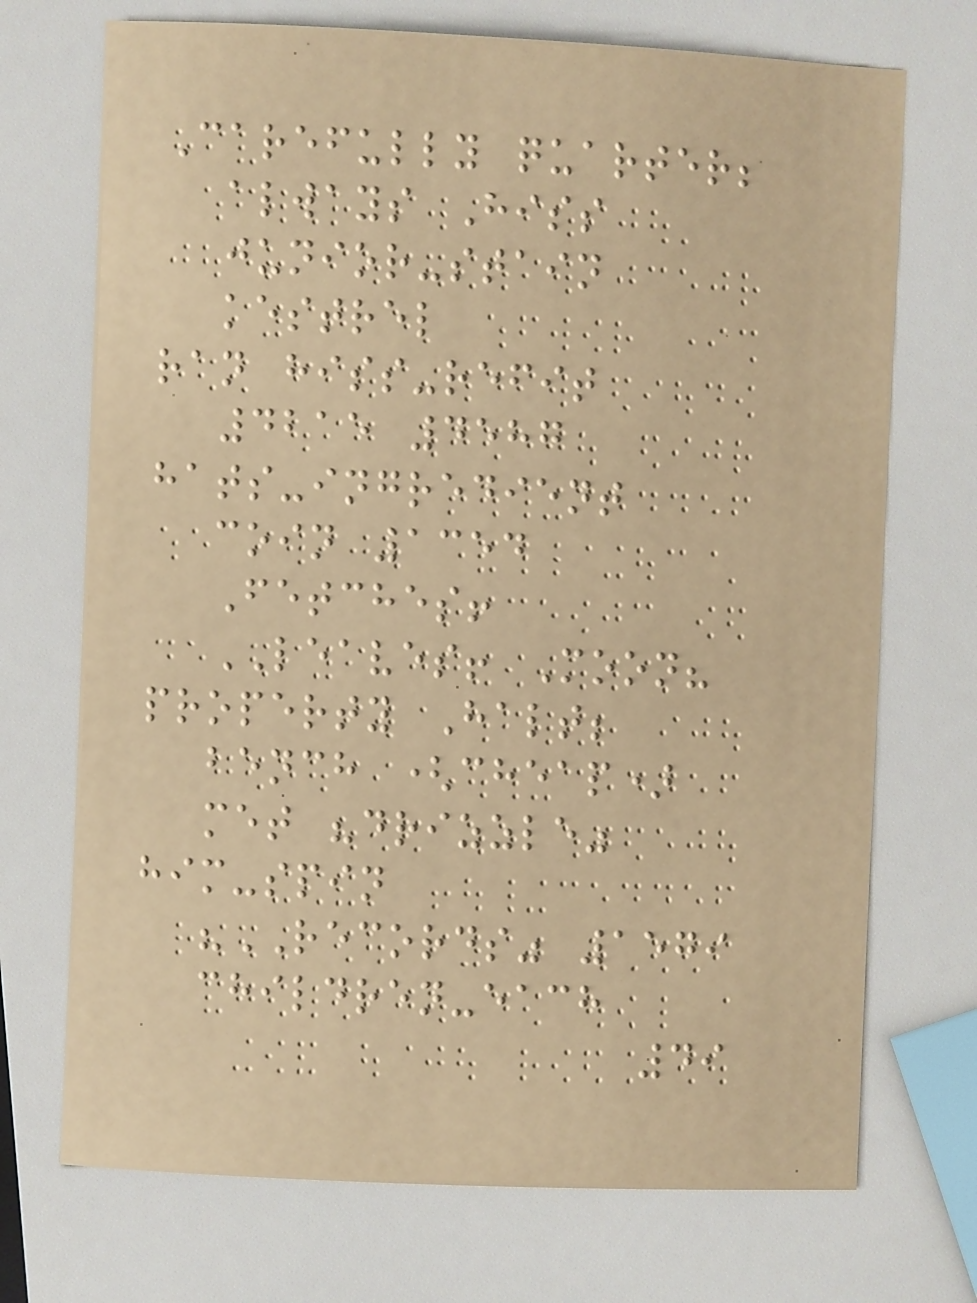Carefully quarter;
always Hiss
junior-stain
kestrel
ran hiss-refit
4215 4587
hats-ingredient
coin 1354
Fetches!
LEAVES! Moon?
property Halt;
bench (cheap)
met "drizzle"
him-spin
"RECORDS" 1579
children-each
49
